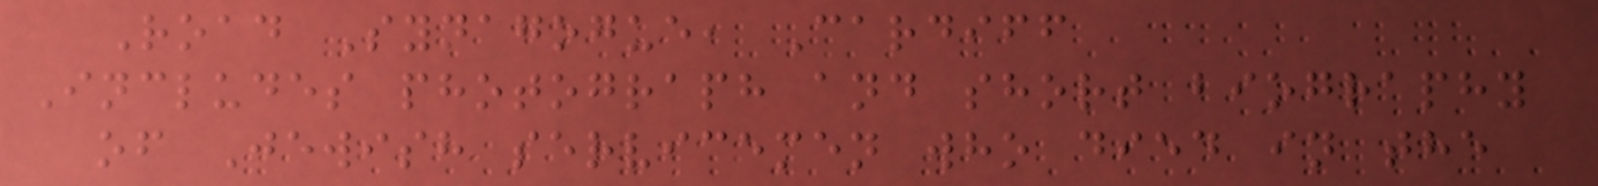Road Synagogue, Cardiff
Includes photograph and short biography
of Jewish servicemen who died in the
